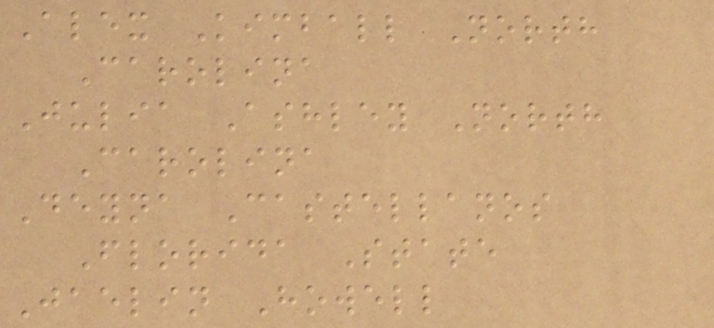Alex Kimball North
Carolina
Julia Ashley North
Carolina
Deyna Castellanos
Florida State
Jaelin Howell
